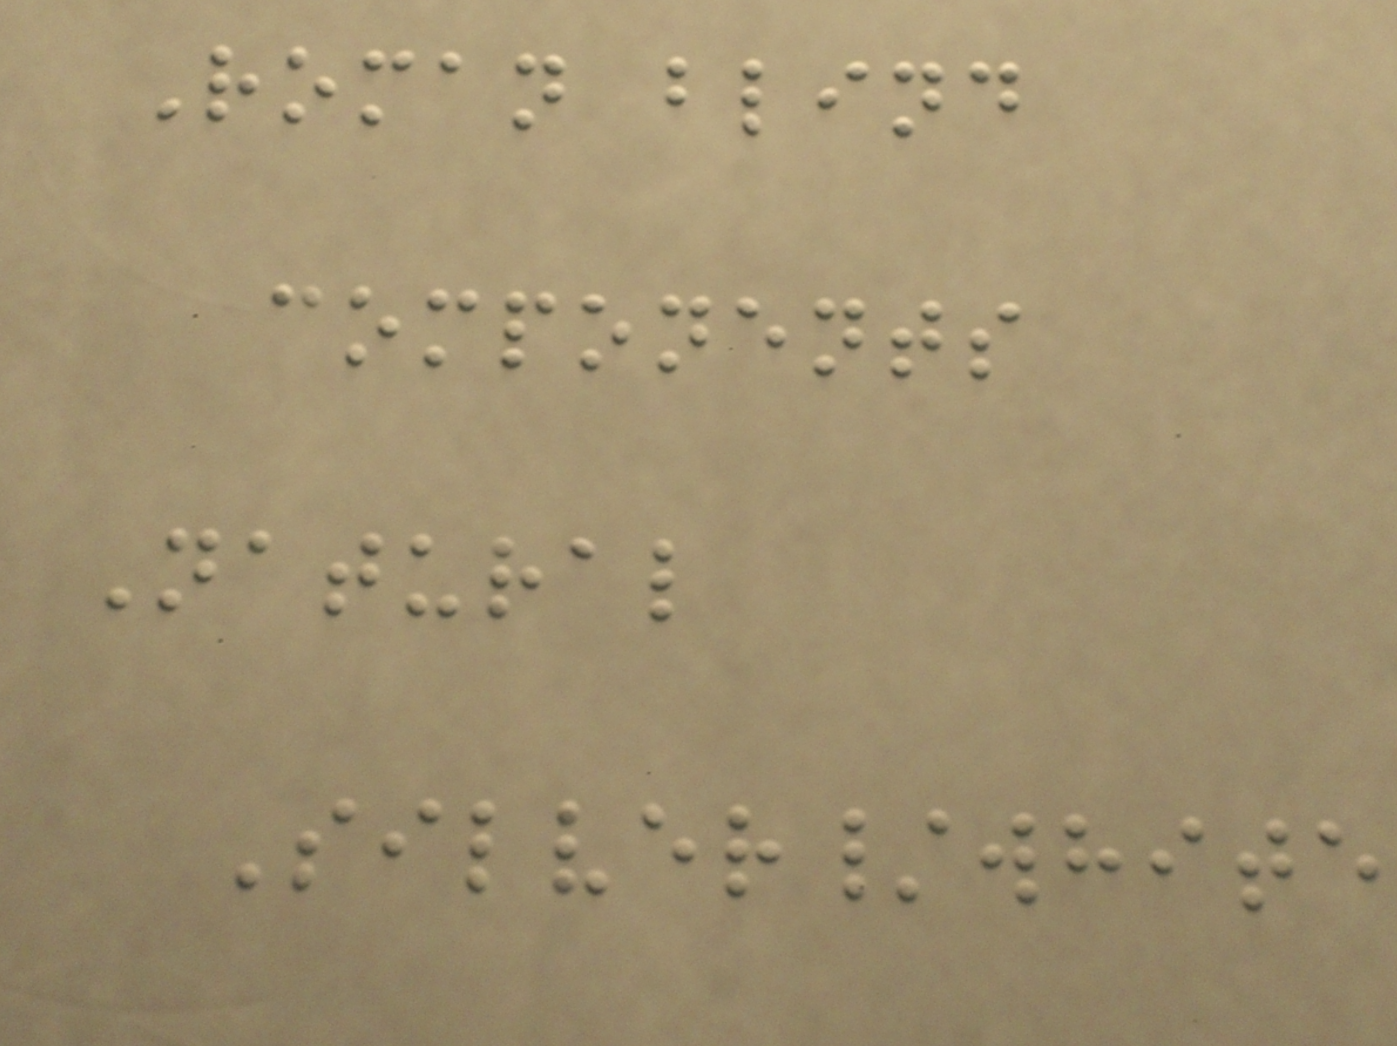Roman blind
components
Natural
Silver/white
